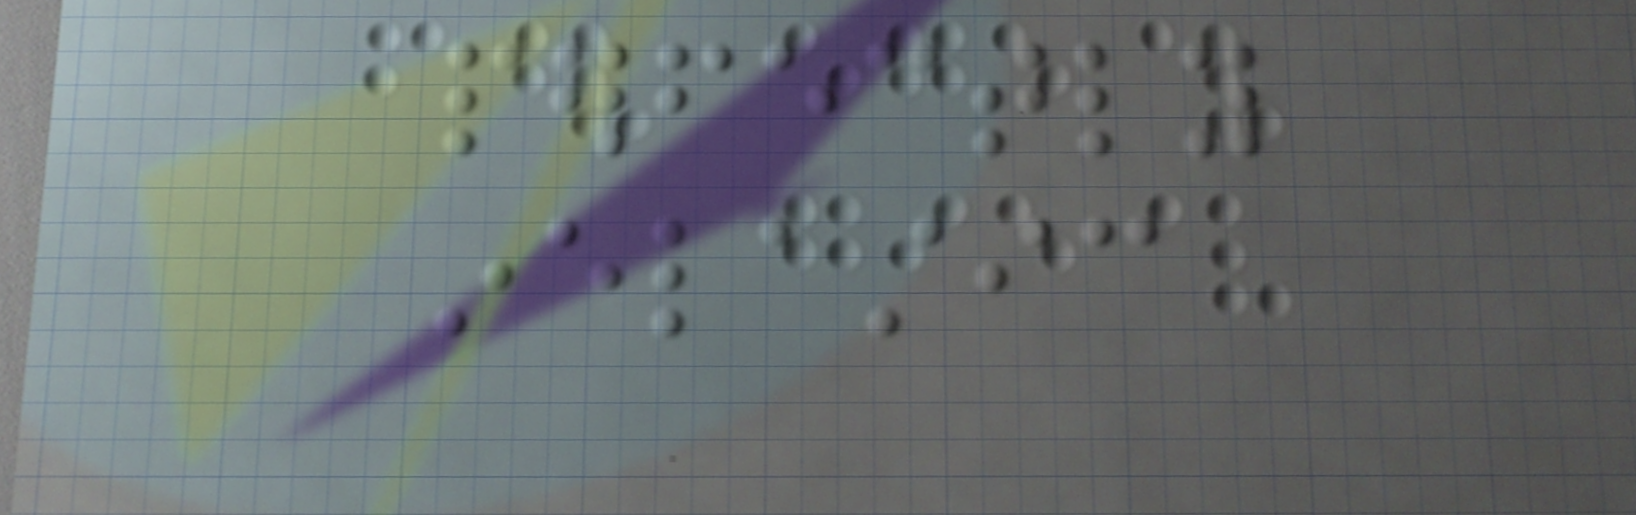perfectly
inelastic
